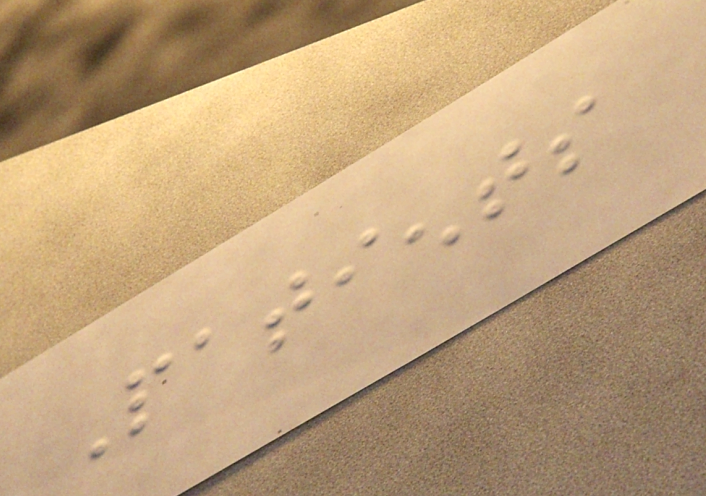Patients
